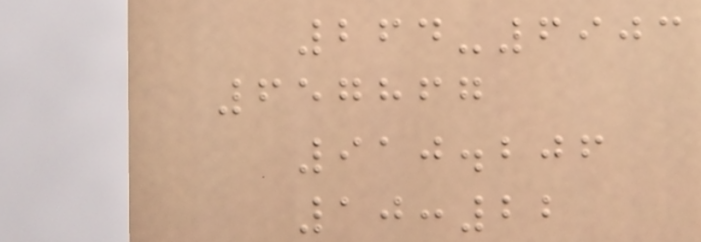264-6903
657867
910.206
10:22
